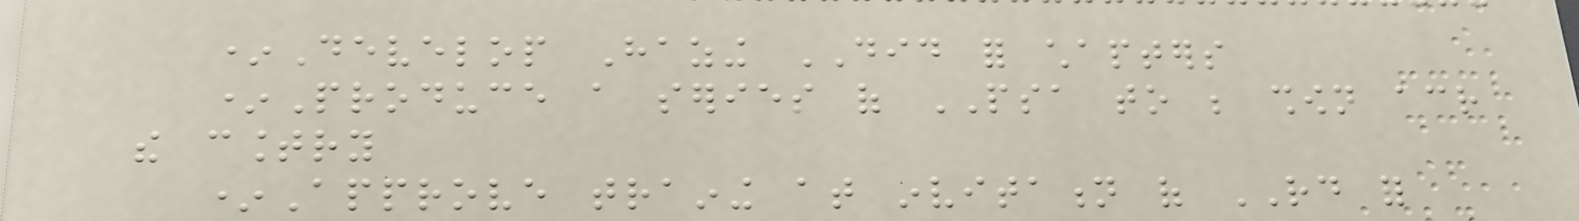*Develop Hazing DID for chapters
*Produce a series of PSA to be shown across
the country
*Approve training at invitation of RD for
